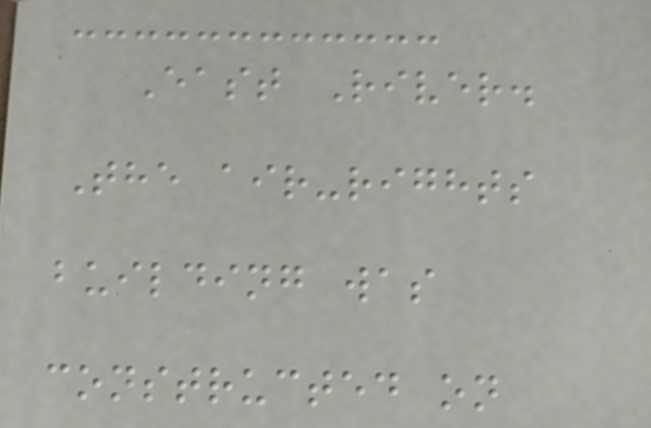East River.
The air-rights
building was
constructed on
